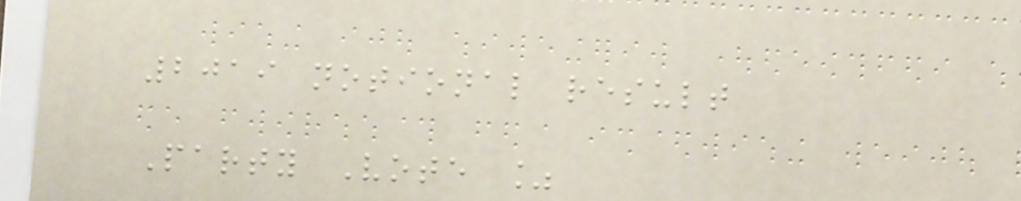2019 notional result
Party Vote %
